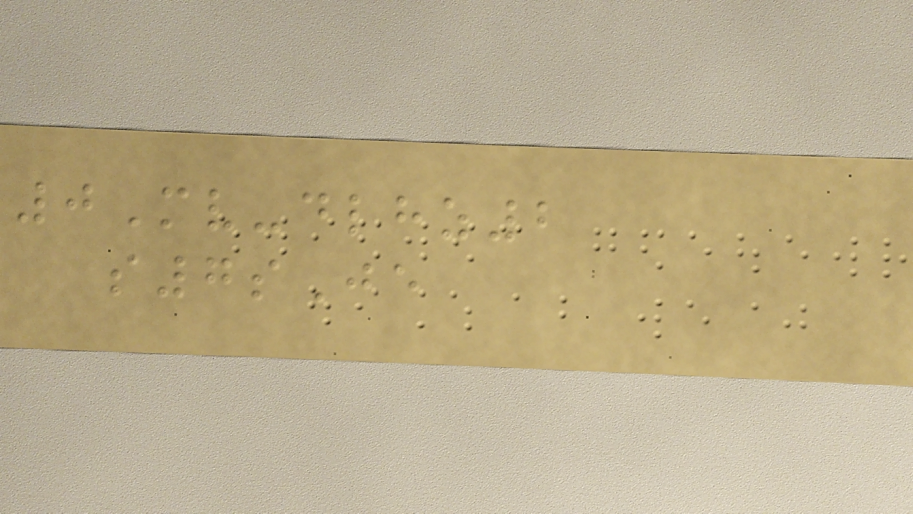0Mv-dlhz2
s7sJe
